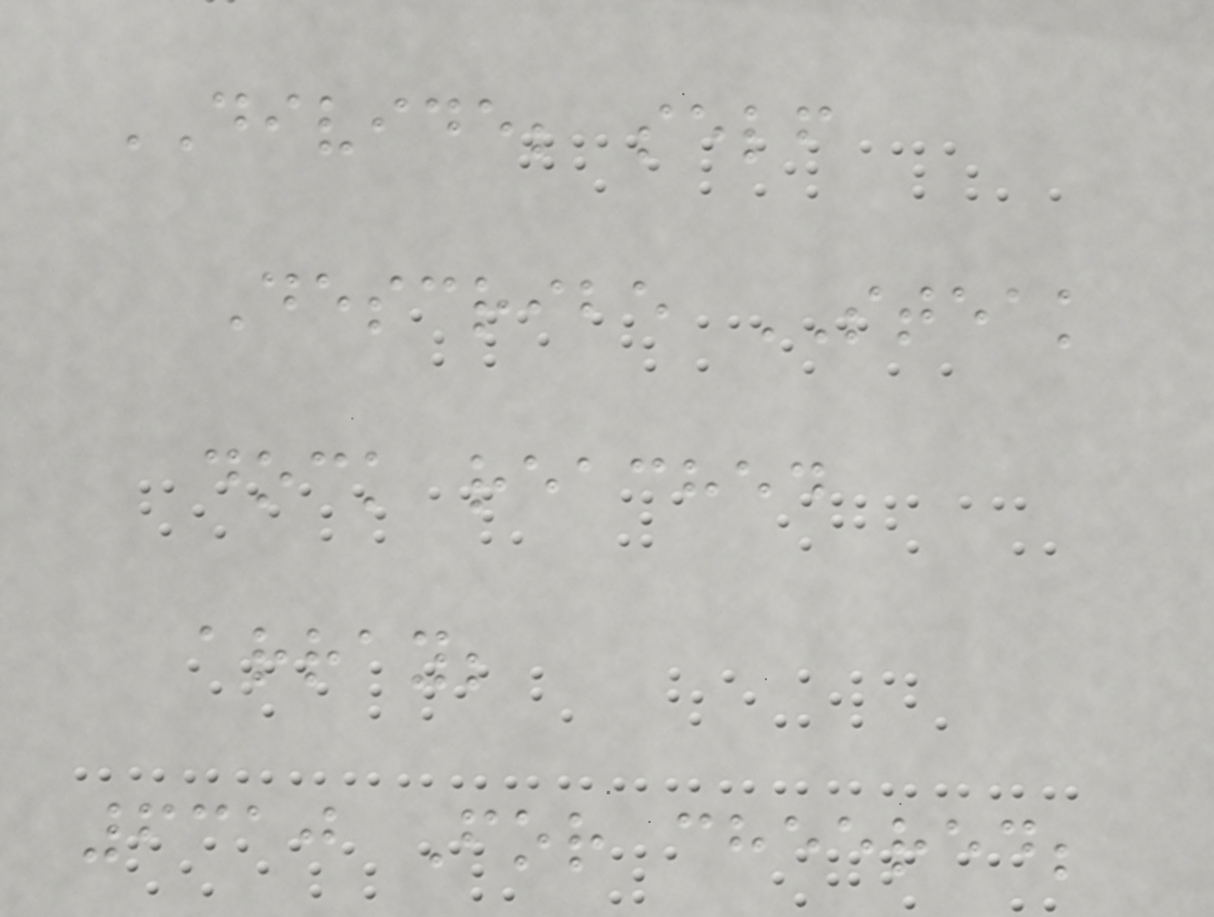DIVIDE; self
Describe STEAK
dock reached
array;
6310 For cheered;
